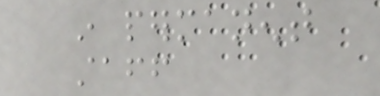in permanent
staff
